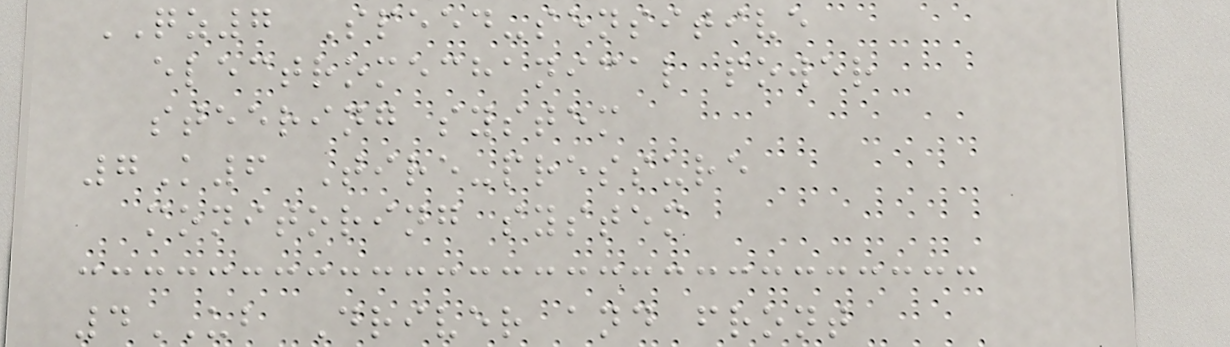QZ7 Speed-sensitive
electromechanical power
steering system
7K6 Tire-pressure
monitoring system
4UB Driver and front
